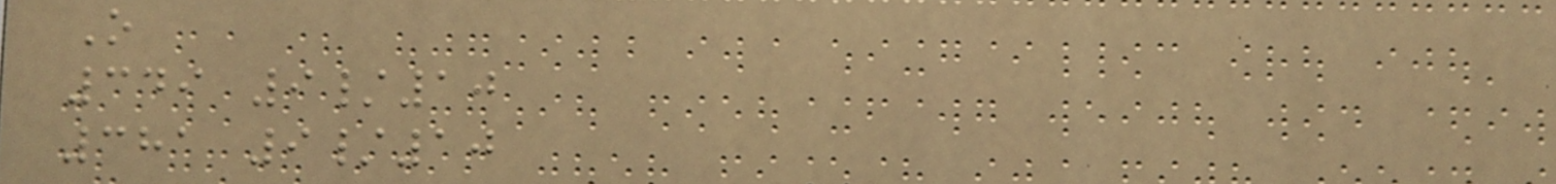O
349 9/10
381 9/10
